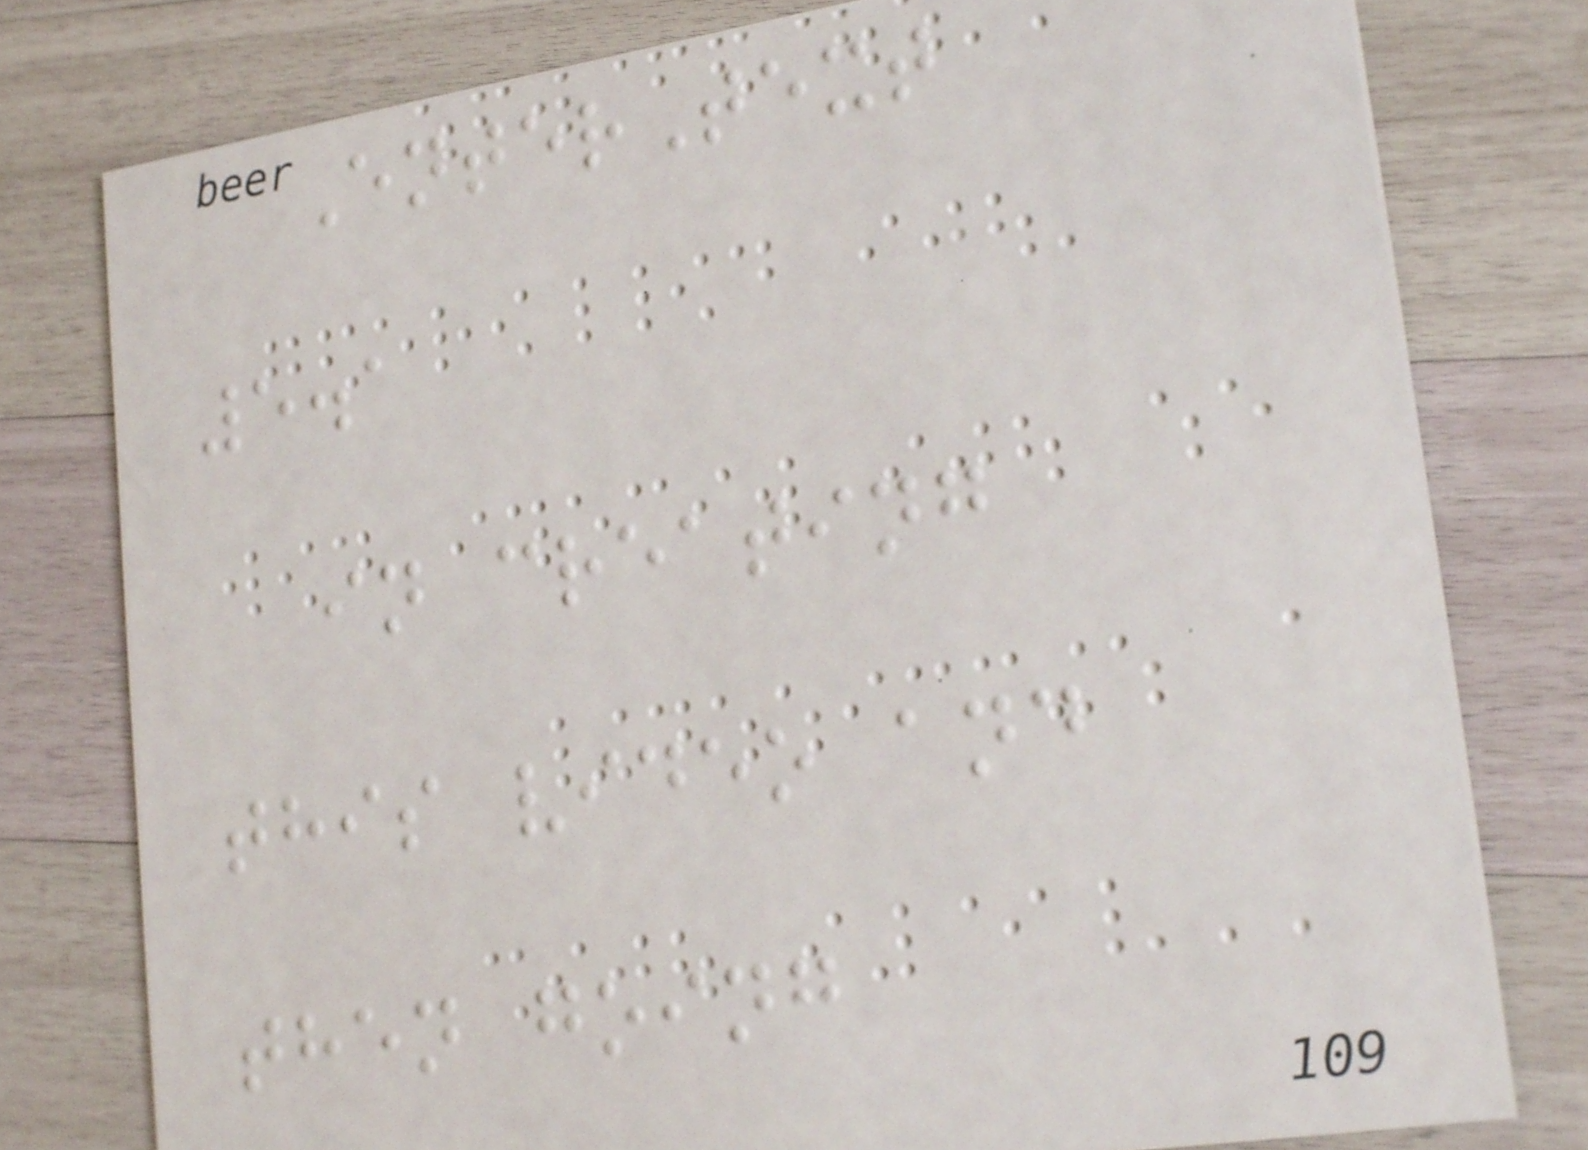EnterText
5.1
in creating
this video and
then going
